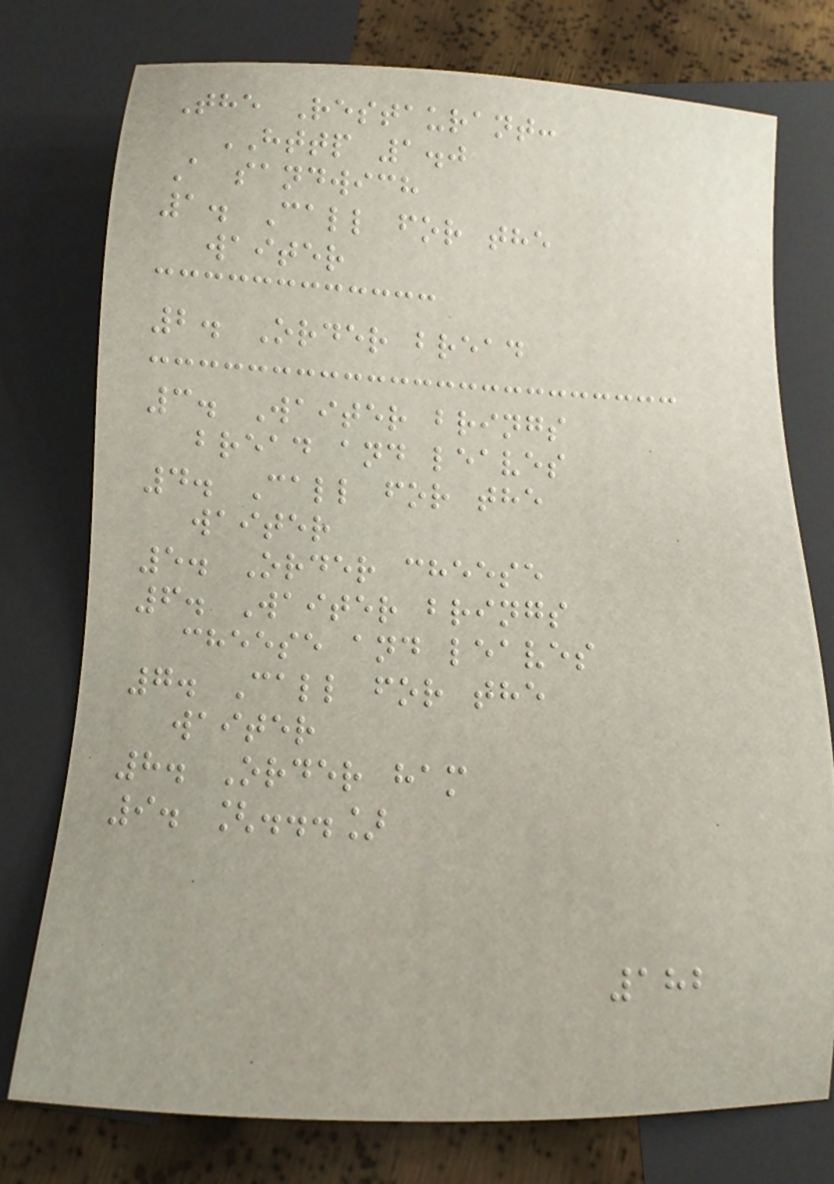The Restaurant:
HTTP 1.0
A sandwich
1. Call for the
waiter
2. Order bread
3. Waiter brings
bread and leaves
4. Call for the
waiter
5. Order cheese
6. Waiter brings
cheese and leaves
7. Call for the
waiter
8. Order ham
9. [...]
182
